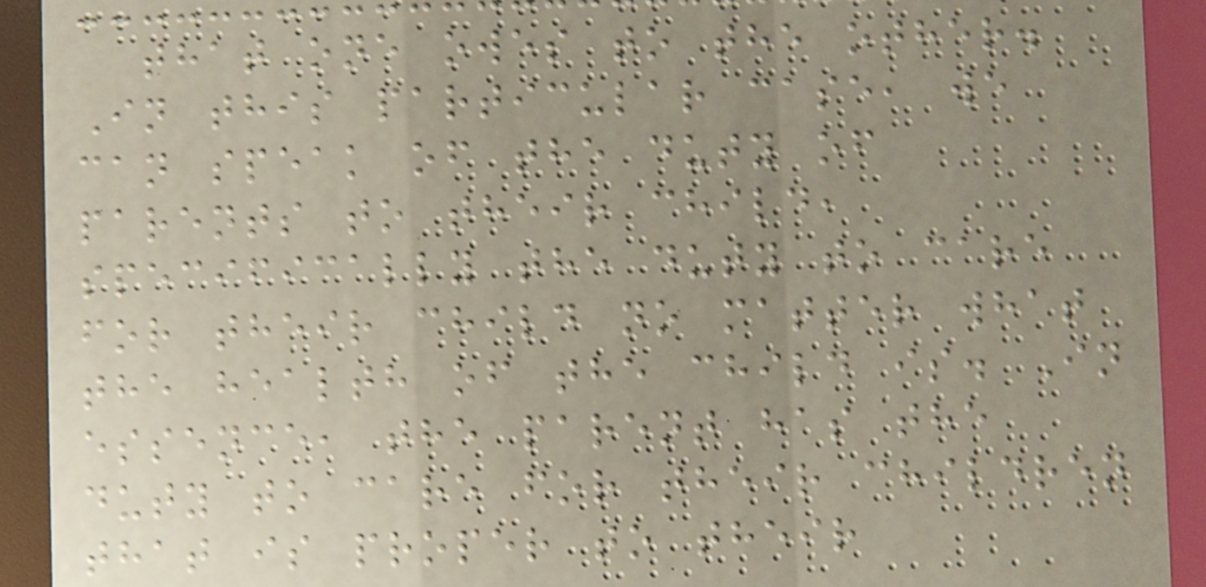that one owes to the other.
In this particular case, we
can speak of the duty of
parents to their child,
specifically the duty to care
for their child no matter what
the health of the child is. In
essence, the parent has the
duty to care for their children
that is proper to their
